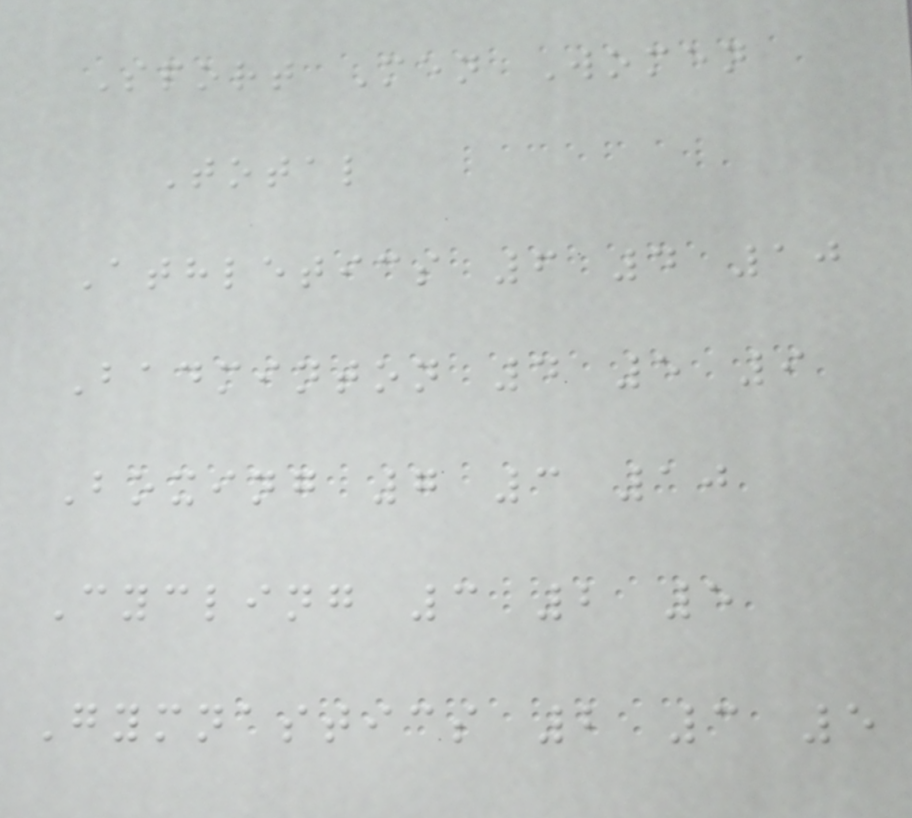Sport Men Women
Total
Athletics 6 4 10
Badminton 4 5 9
Boxing 7 3 10
Cycling 3 2 5
Gymnastics 2 3 5
